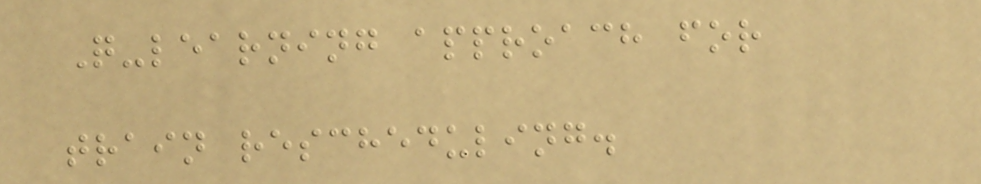Q-learning approach for
train rescheduling.
